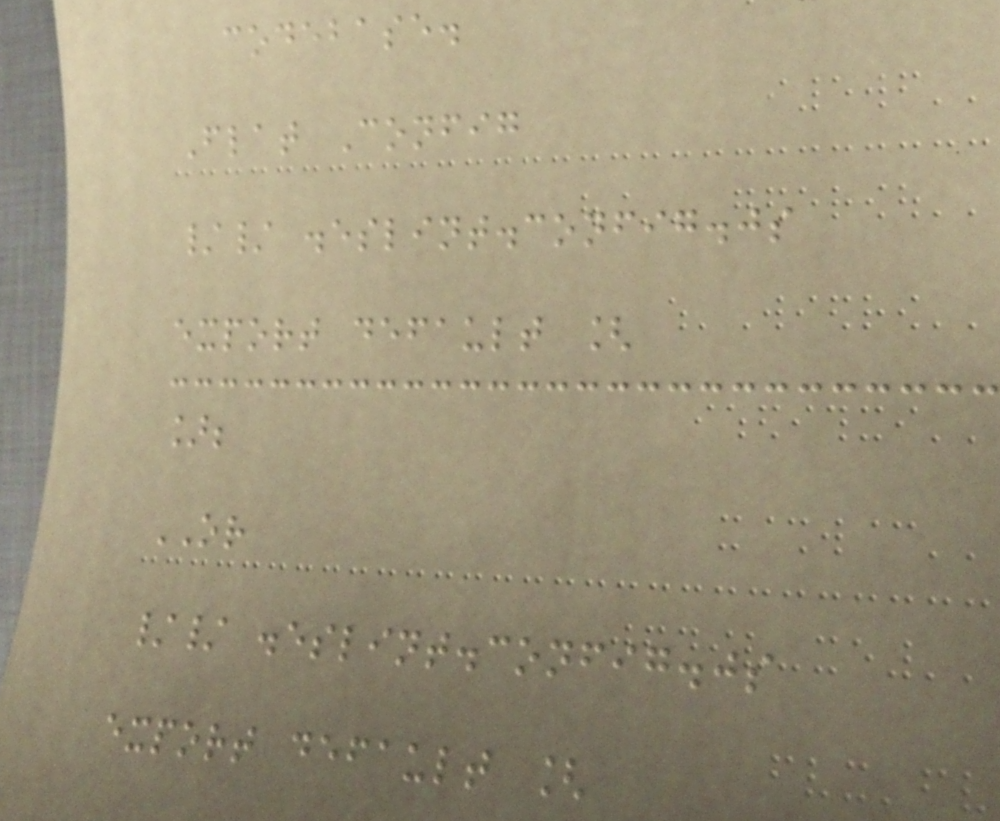codebase.
Flat Config
// .eslint.config.js
export default [
];
OR
// .eslint.config.js
export default [
